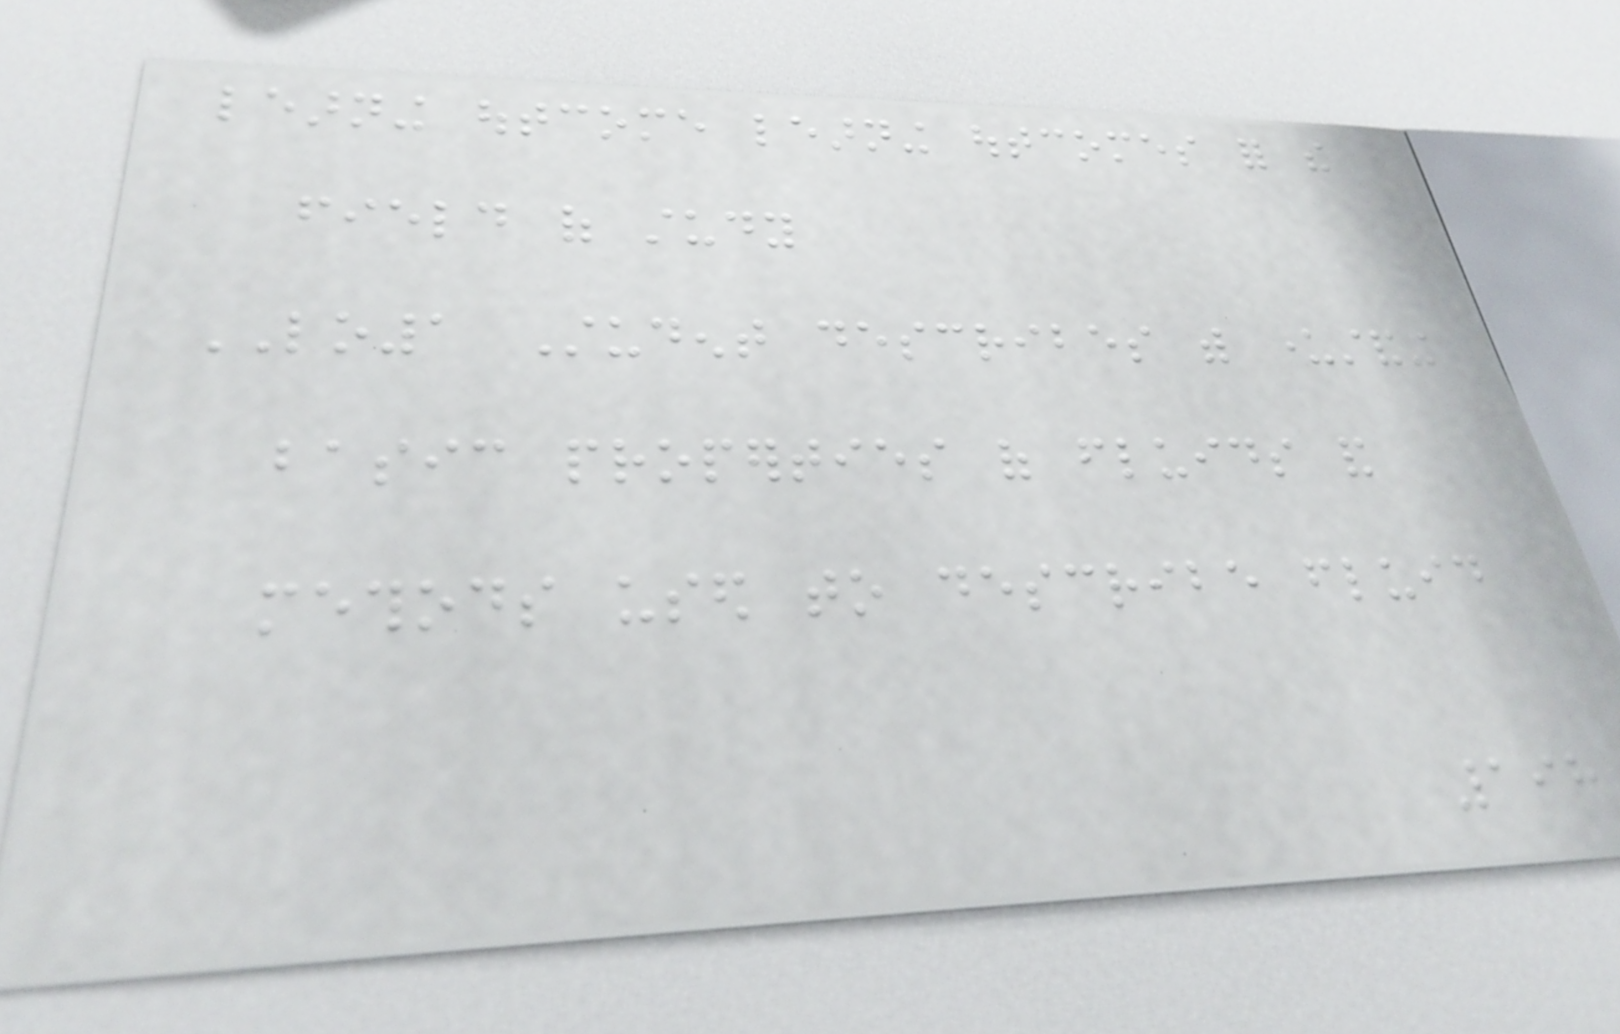learning outcome learning outcomes for the
field of study
LO1 Student describes with understanding
basic properties of fluids and
methods used to describe fluid
198
